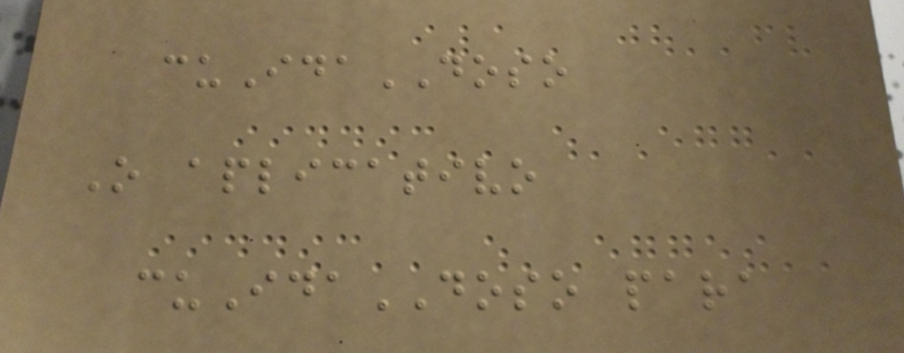cuIdaDOSO
O aplicativo
cuIdaDOSO para
